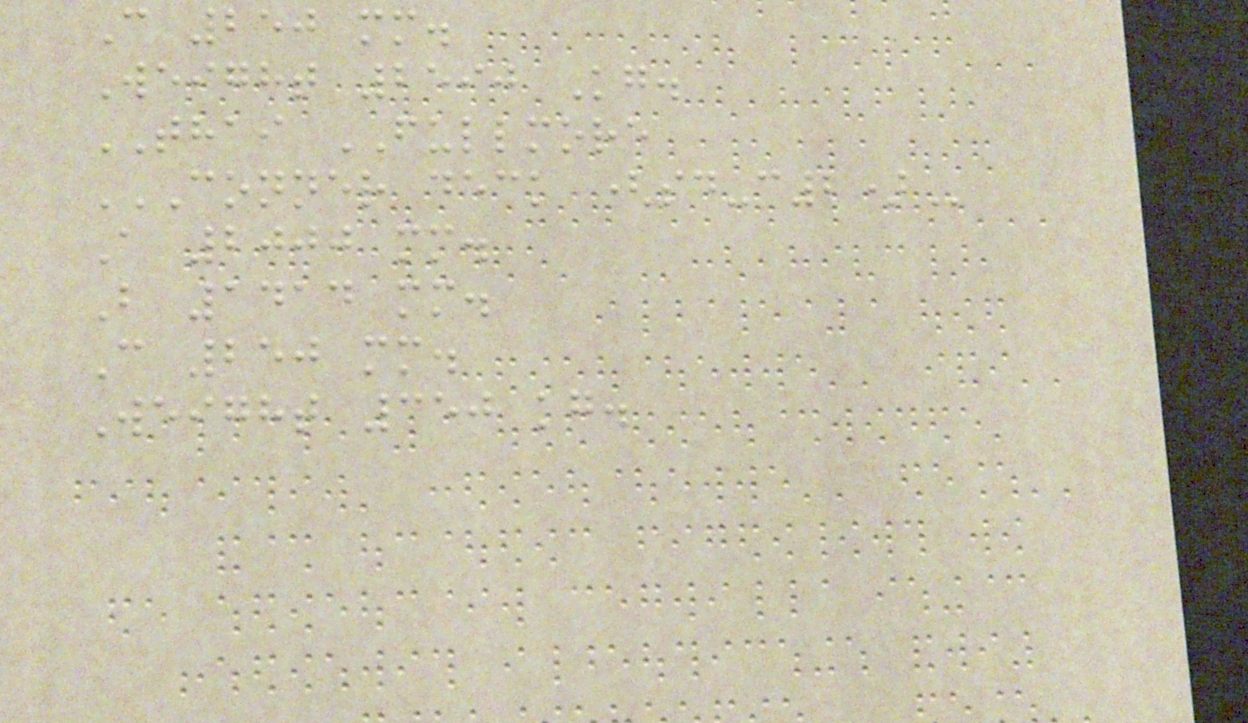C 250 mm.
Weight 2590 Kg.
THAI FULLMORE
CONNER DECK (SD-C2)
A 2000 mm.
B 1414 mm.
C 250 mm.
Weight 350 kg.
